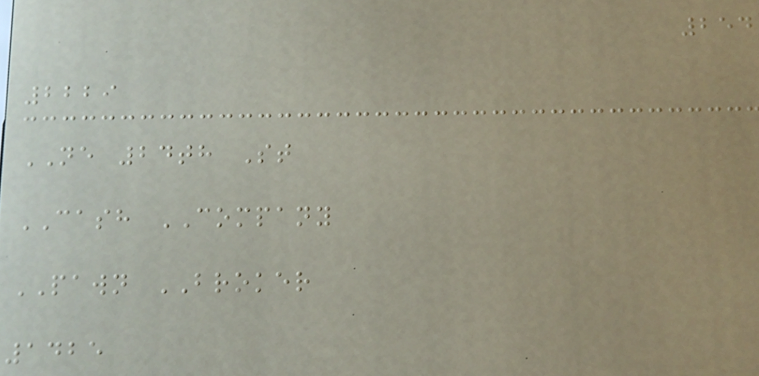254
2229
NE 24th St
CASH COMPANY
PAWN BROKER
1425
